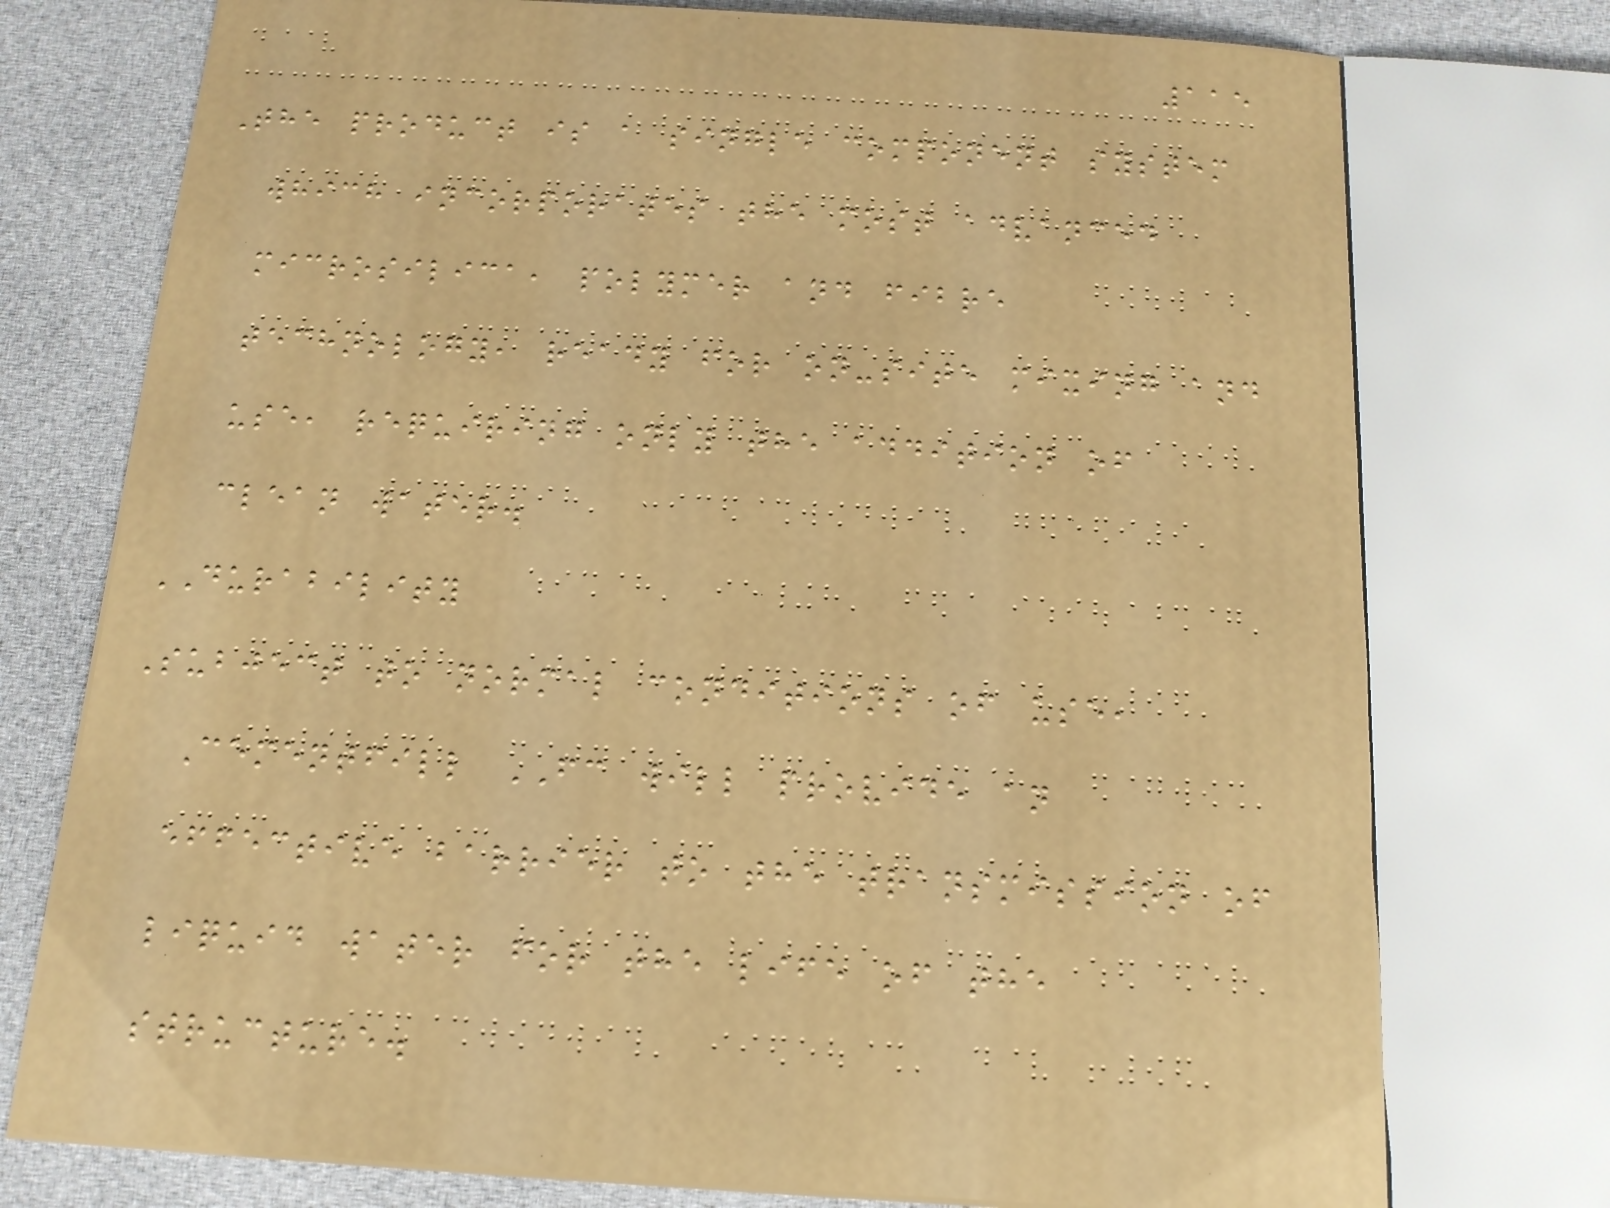115
The product is a single component system
which incorporates the most advanced
microsilica, polymer and fibre
technology, ready for on-site mixing and
use, requiring only the addition of
clean water.
DURABILITY
Subject to normal conditions of use,
Cementfill FC will provide an
effective barrier to the transmission of
liquid water for the life of the
structure.
